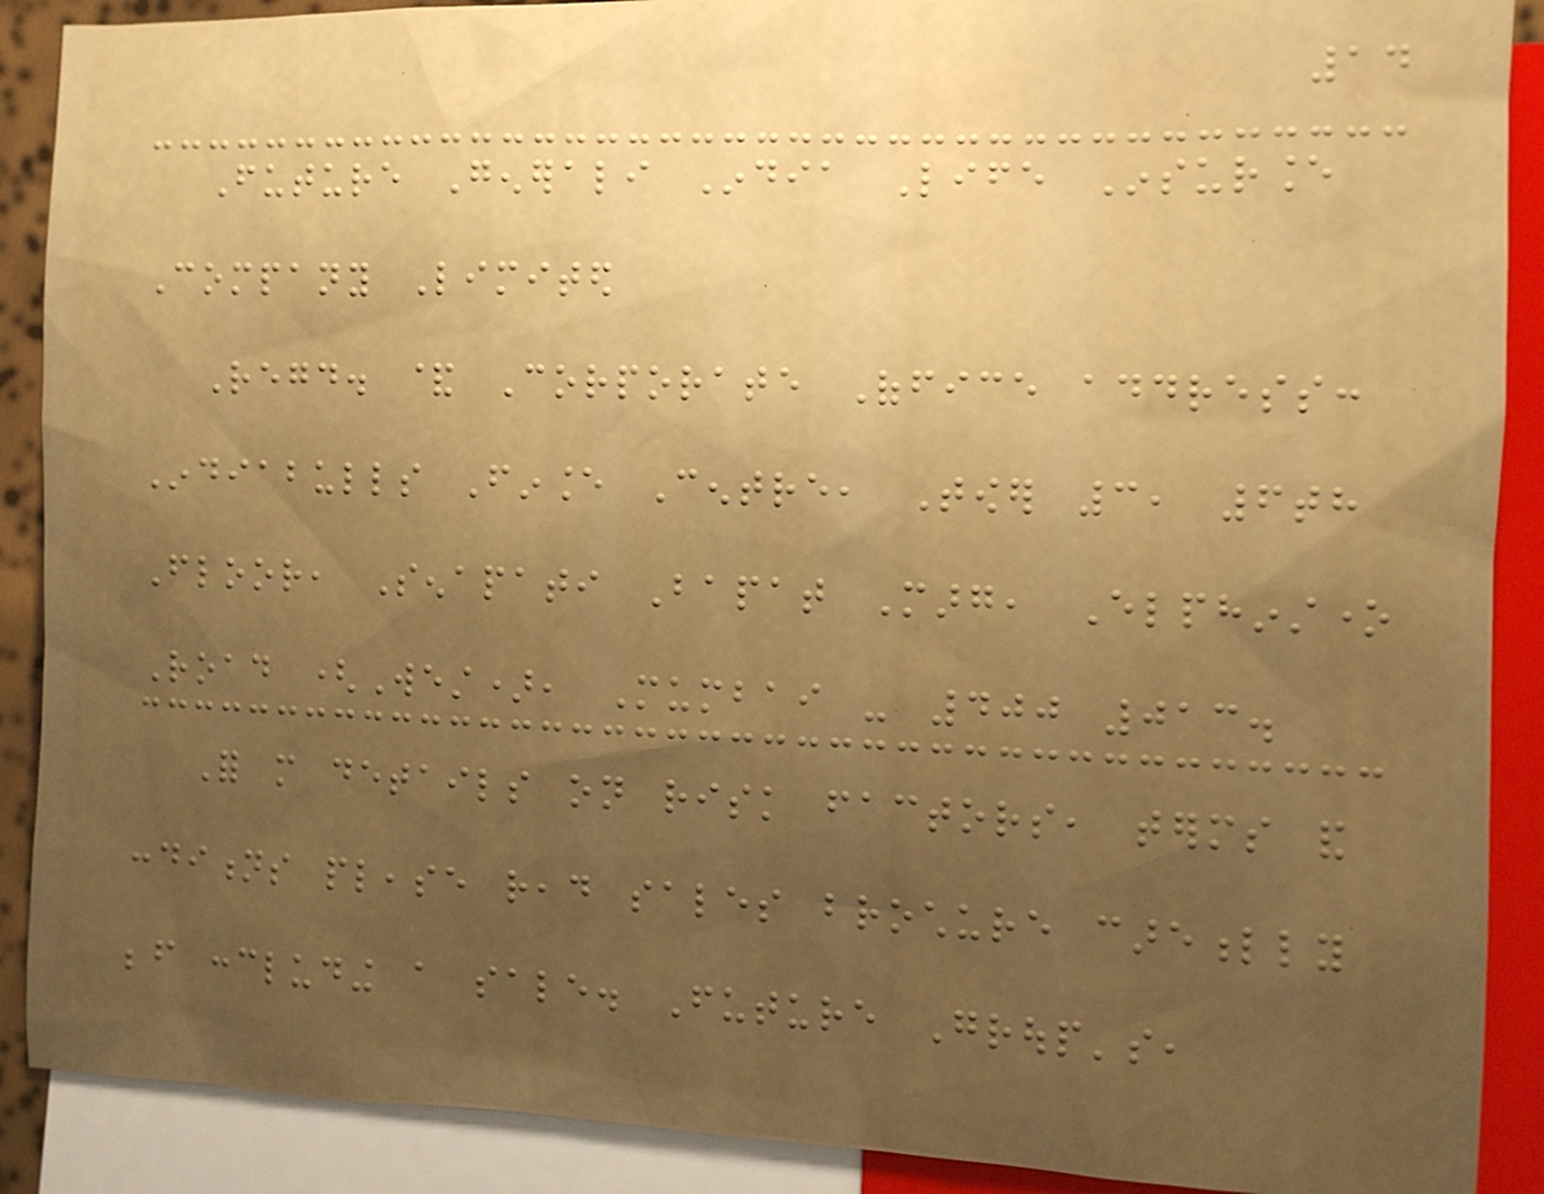14
Future Generali India Life Insurance
Company Limited
Regd. & Corporate Office address:
Indiabulls Finance Centre, Tower 3, 6th
Floor, Senapati Bapat Marg, Elphinstone
Road (West), Mumbai - 400 013.
For more details on risk factors, terms and
conditions please read sales brochure carefully
before concluding a sale. Future Group's,
